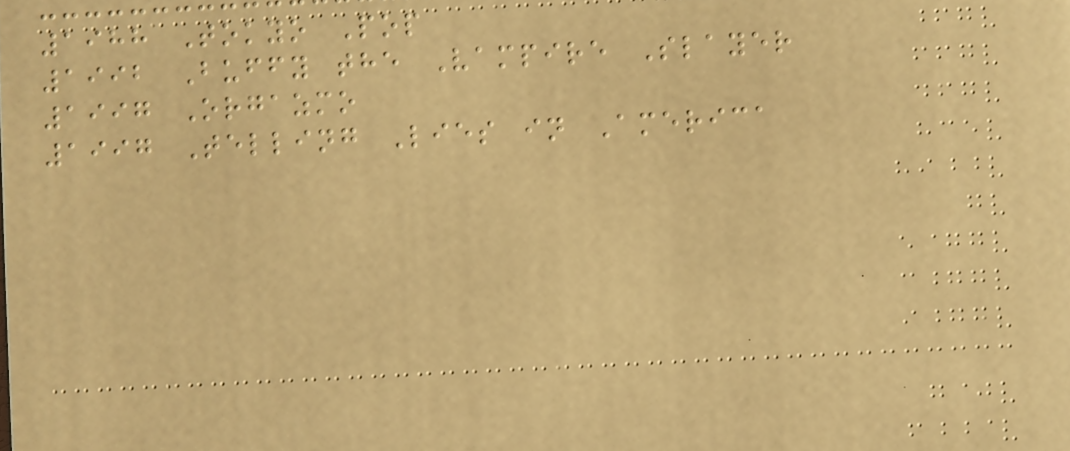1988 Tokyo Pop
1992 Buffy the Vampire Slayer
1997 Orgazmo
1997 Telling Lies in America
